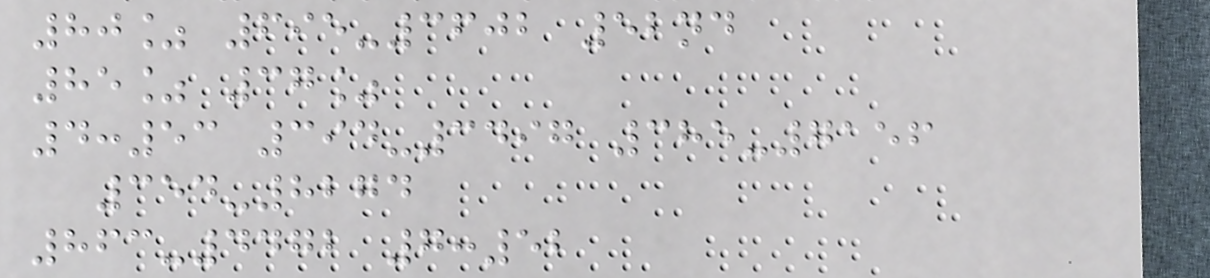80% 695-3602 52nd
85% 37%
4:53 394-3497 385-7156
354-8274
863-4472 7:52
